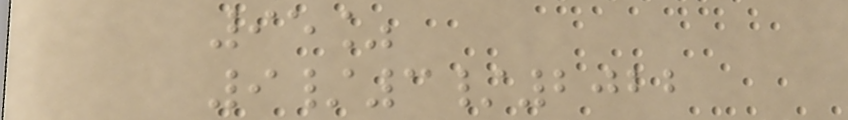95%
9/3/2022
